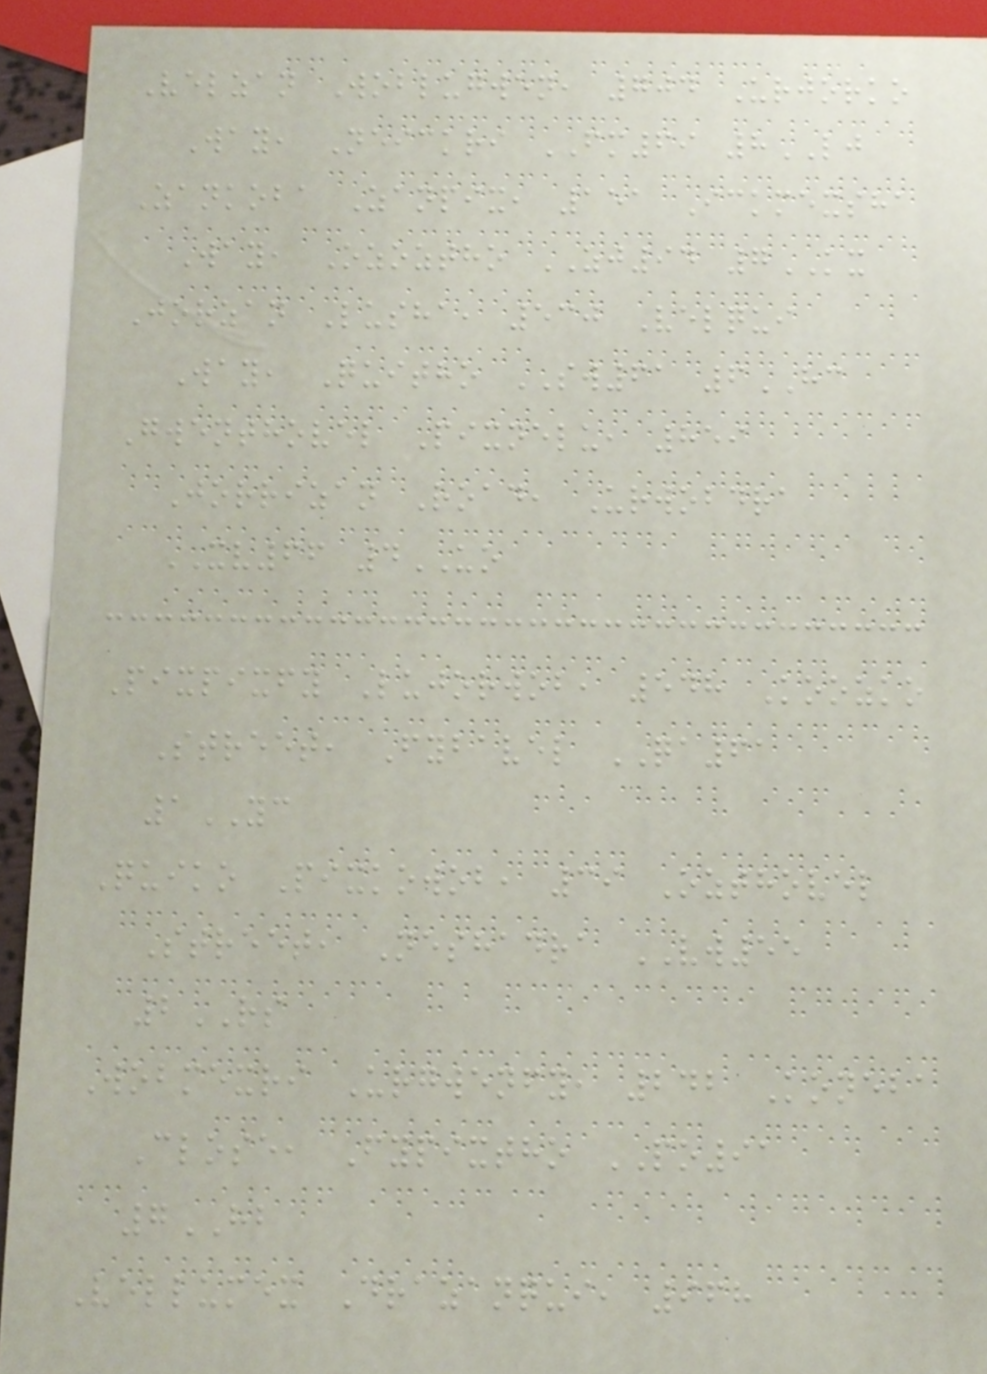Velzan Woblugwen, 704 Urjorko
Way, Neickri FM69 8LJ
Zankoba Zanpix, 151 Ickmexsha
Way, Ozoztho ZJ94 7KX
Jorzan Lusha, 530 Velqui
Way, Quitho SW61 6HC
Gwenthovel Pixnelu, 859
Jorrizan Road, Urwobdra
XV66 4UO
Pixpixfy Lujorwob, 548 Koozko
Street, Fybavel QA61
1YC
Quiko Pixkowob, 39 Ozthovel
Street, Neshadra VW55
2RS
Wobmexri Urgwenfy, 242 Koneba
Close, Fypixtho PO91
7HB
Vellumex Drazanqui, 968
